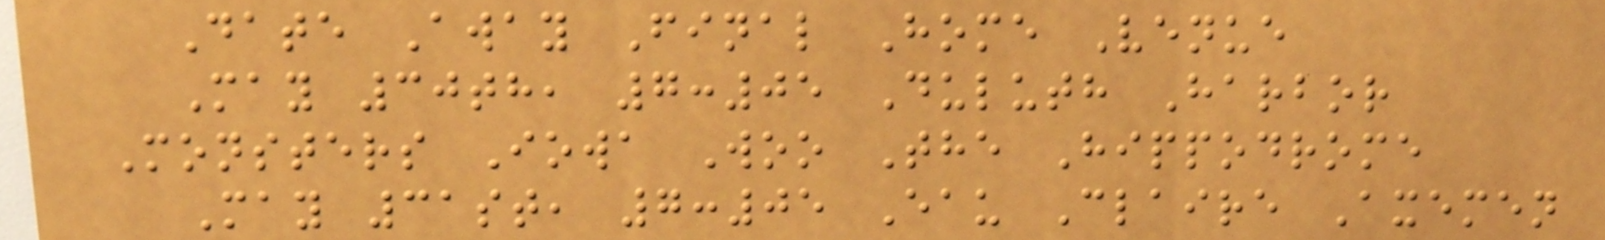Date Away Final Home Venue
May 30th, 7:05 Duluth Harbor
Monsters Iowa Woo The Hippodrome
May 31st, 7:05 Eau Claire Axemen
